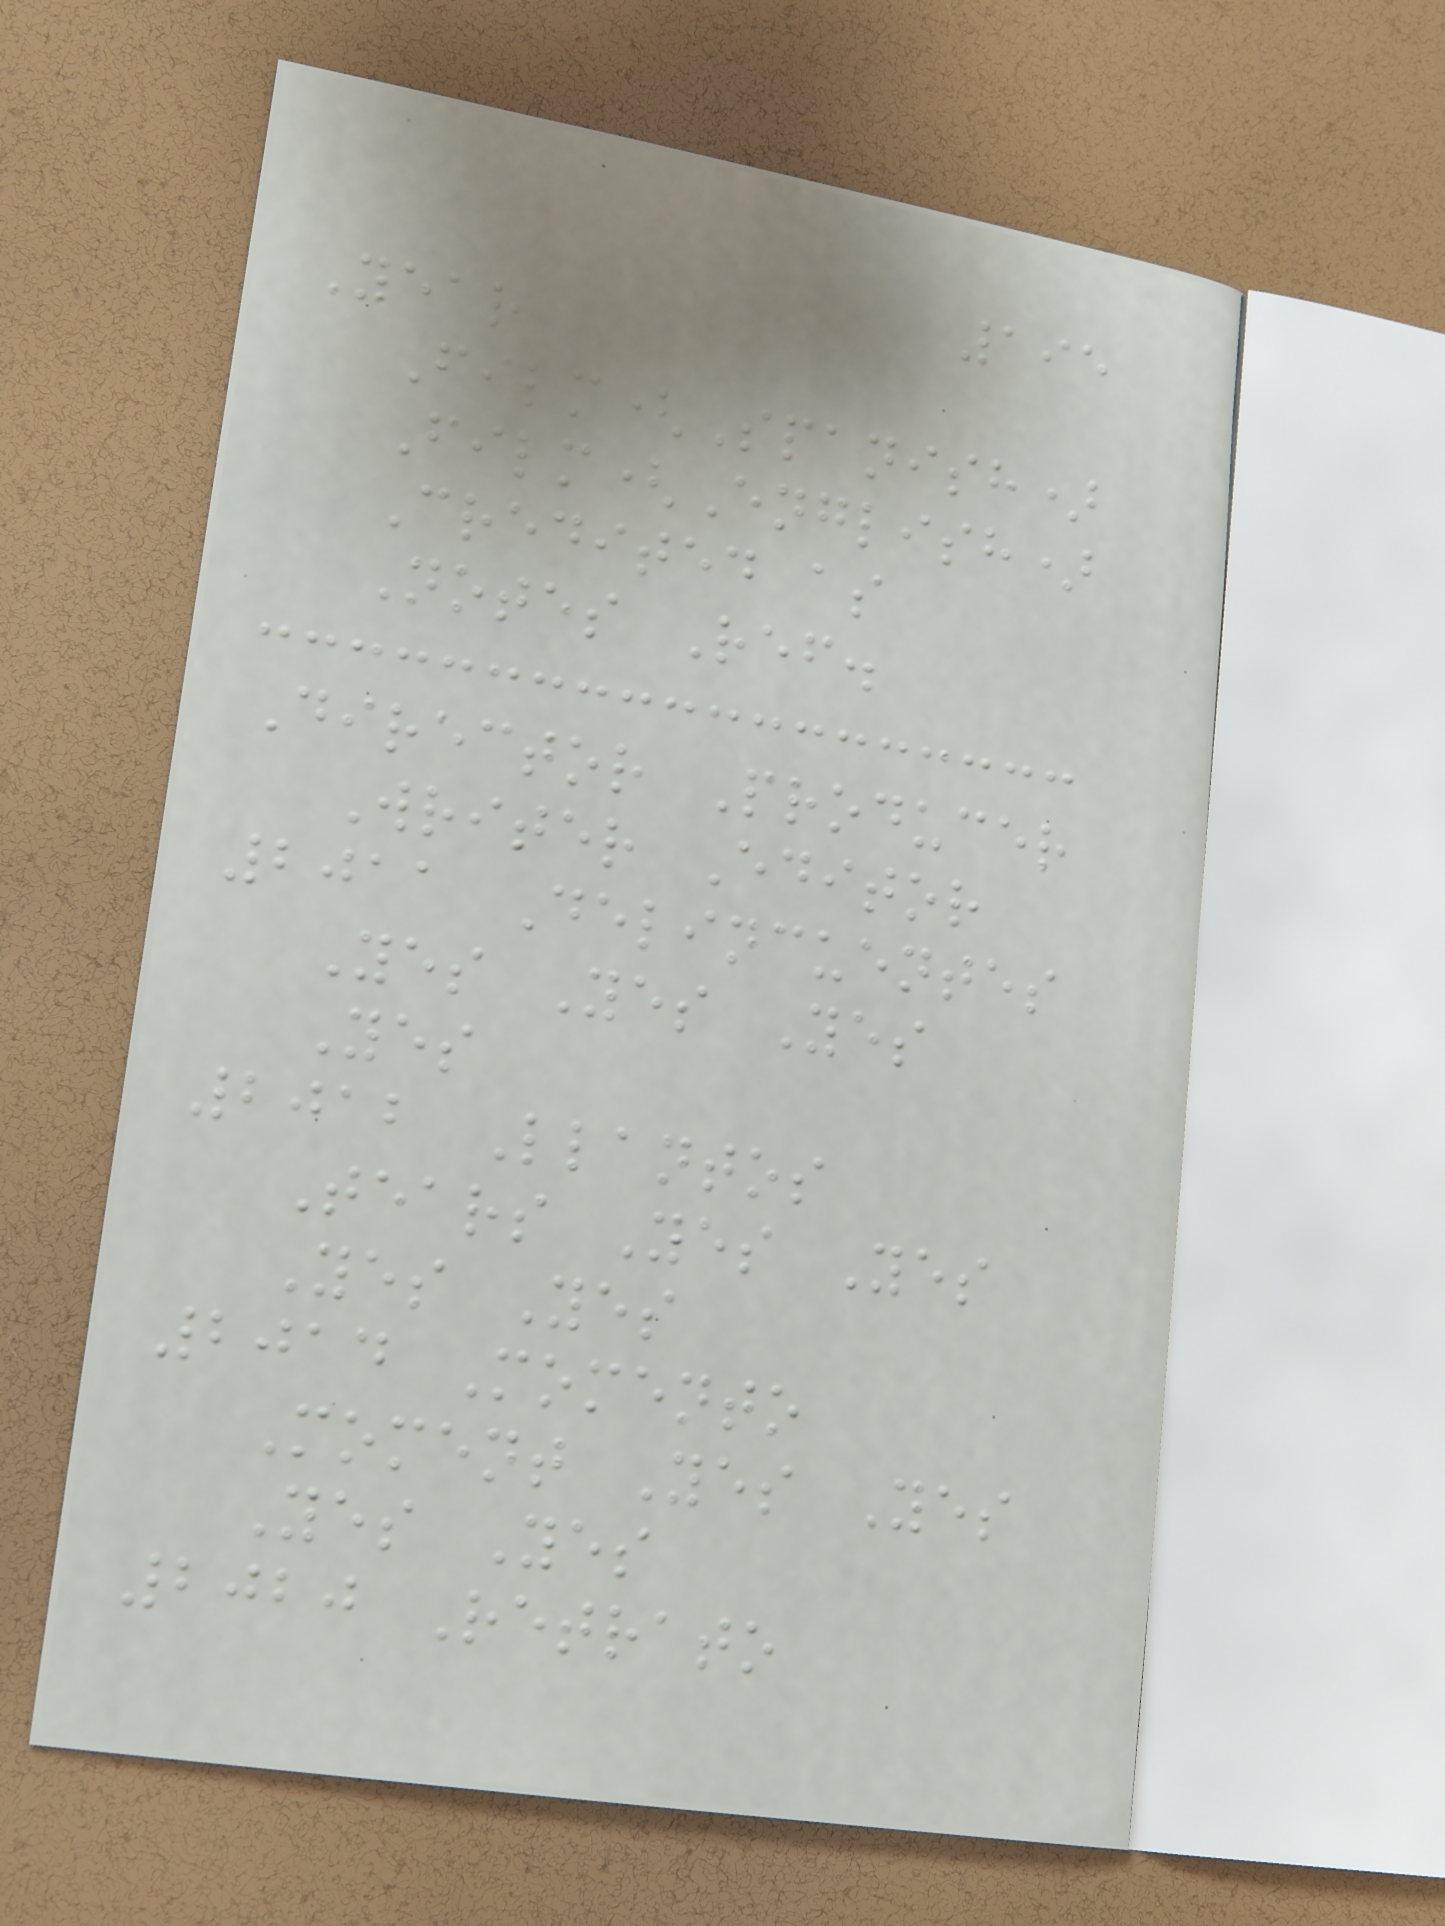195
Year
Film(Spanish)
Film(English)
Credited as
Notes Ref.
Director Producer
Writer Editor
2011 Delincuentes
Yes Yes Yes
Yes
2012 Llantos
Tears Yes Yes
Yes Yes
2014 Momento
Moment Yes Yes
Yes Yes
2020 Retrato
